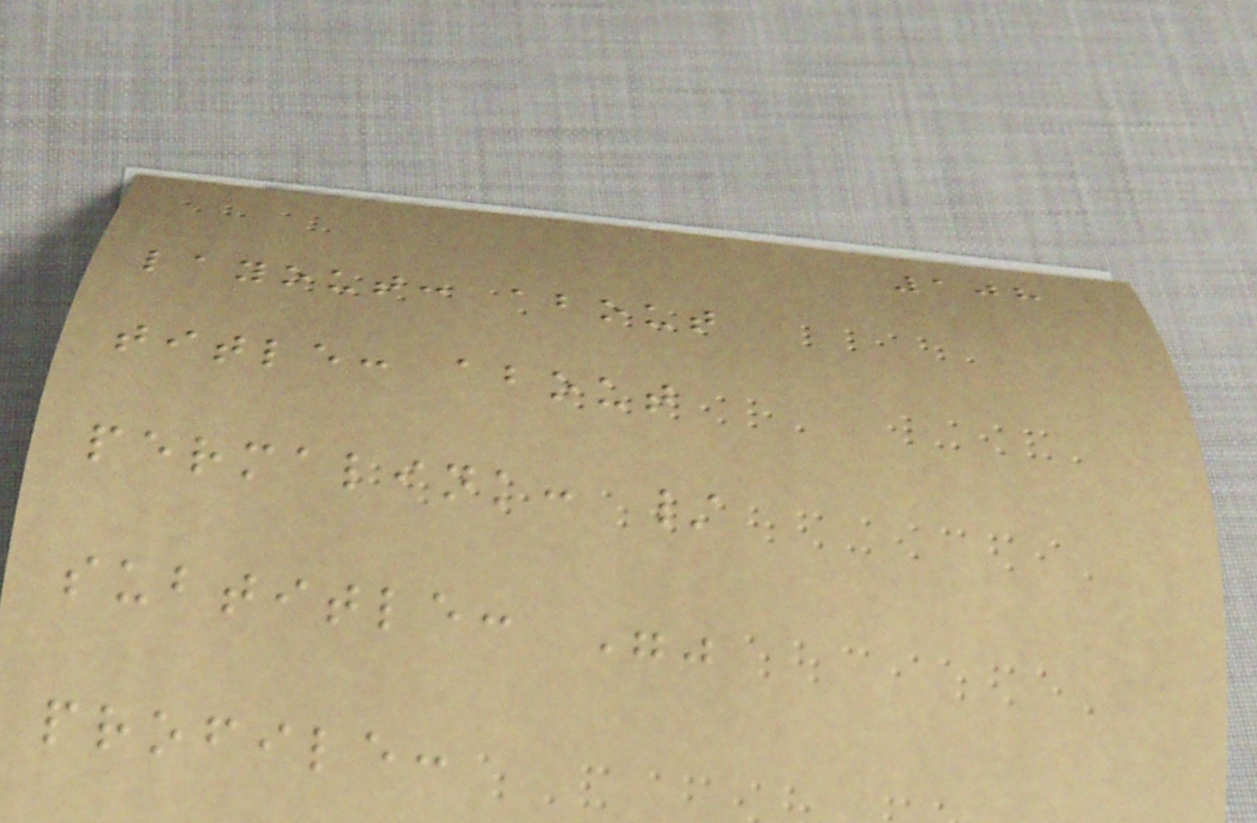108
layout: about
title: about
permalink: /
subtitle: ""
profile:
